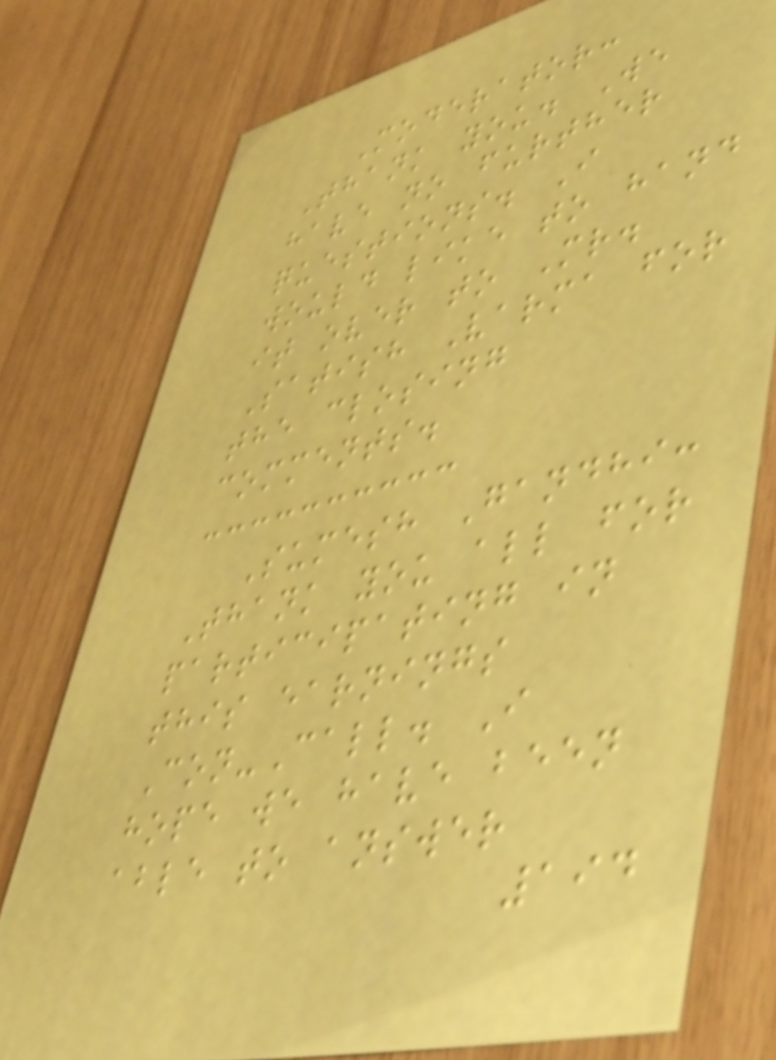Moderator:
Thank you. We
have no further
questions. I
would like to hand
it over to Mr.
Satish Varma for
the closing
comments.
Sumesh Gandhi:
Thank you all for
participating in
this earnings
Con-Call. I
hope we have been
able to answer
194
